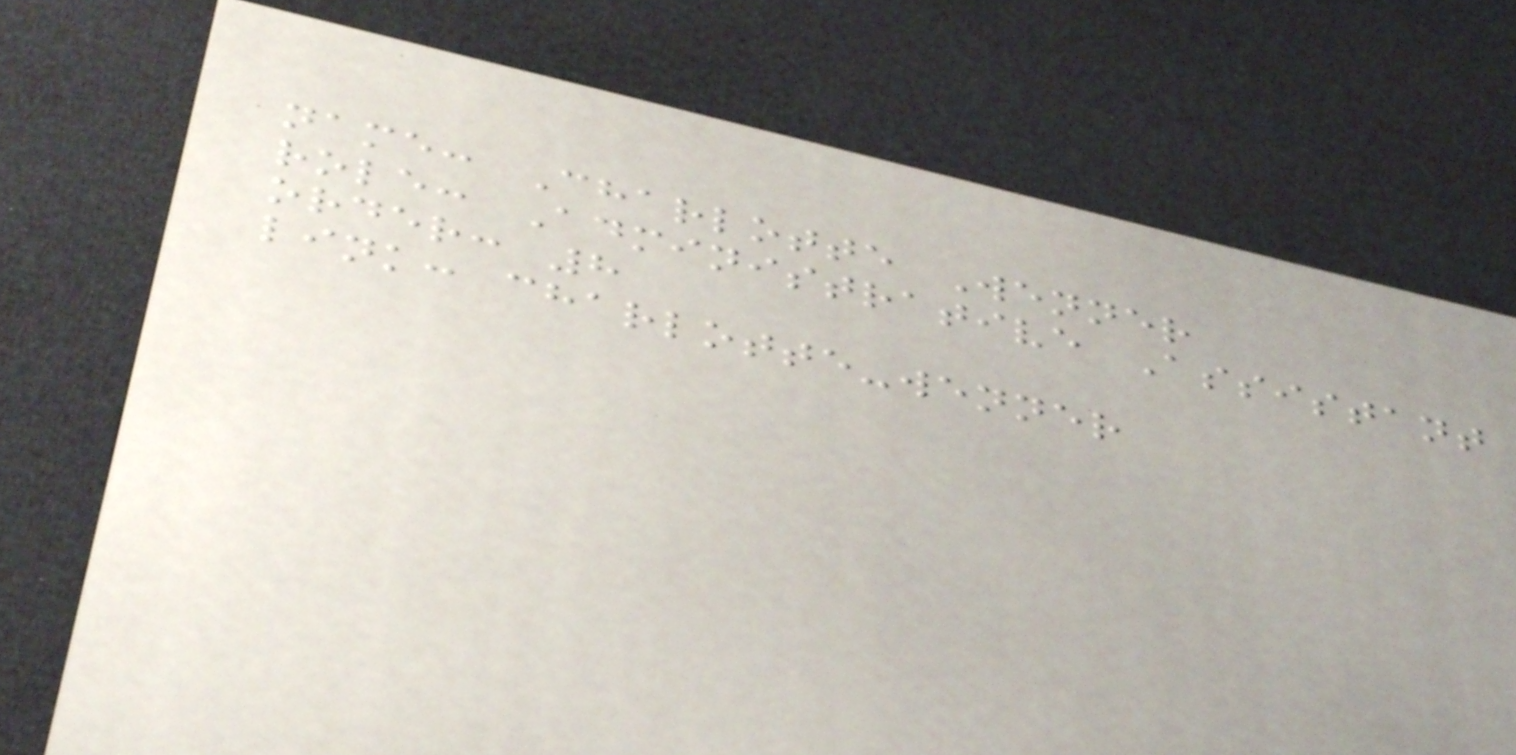name: Charlotte Wenner
role: Administrative Assistant
order: 8
link: charlotte-wenner
